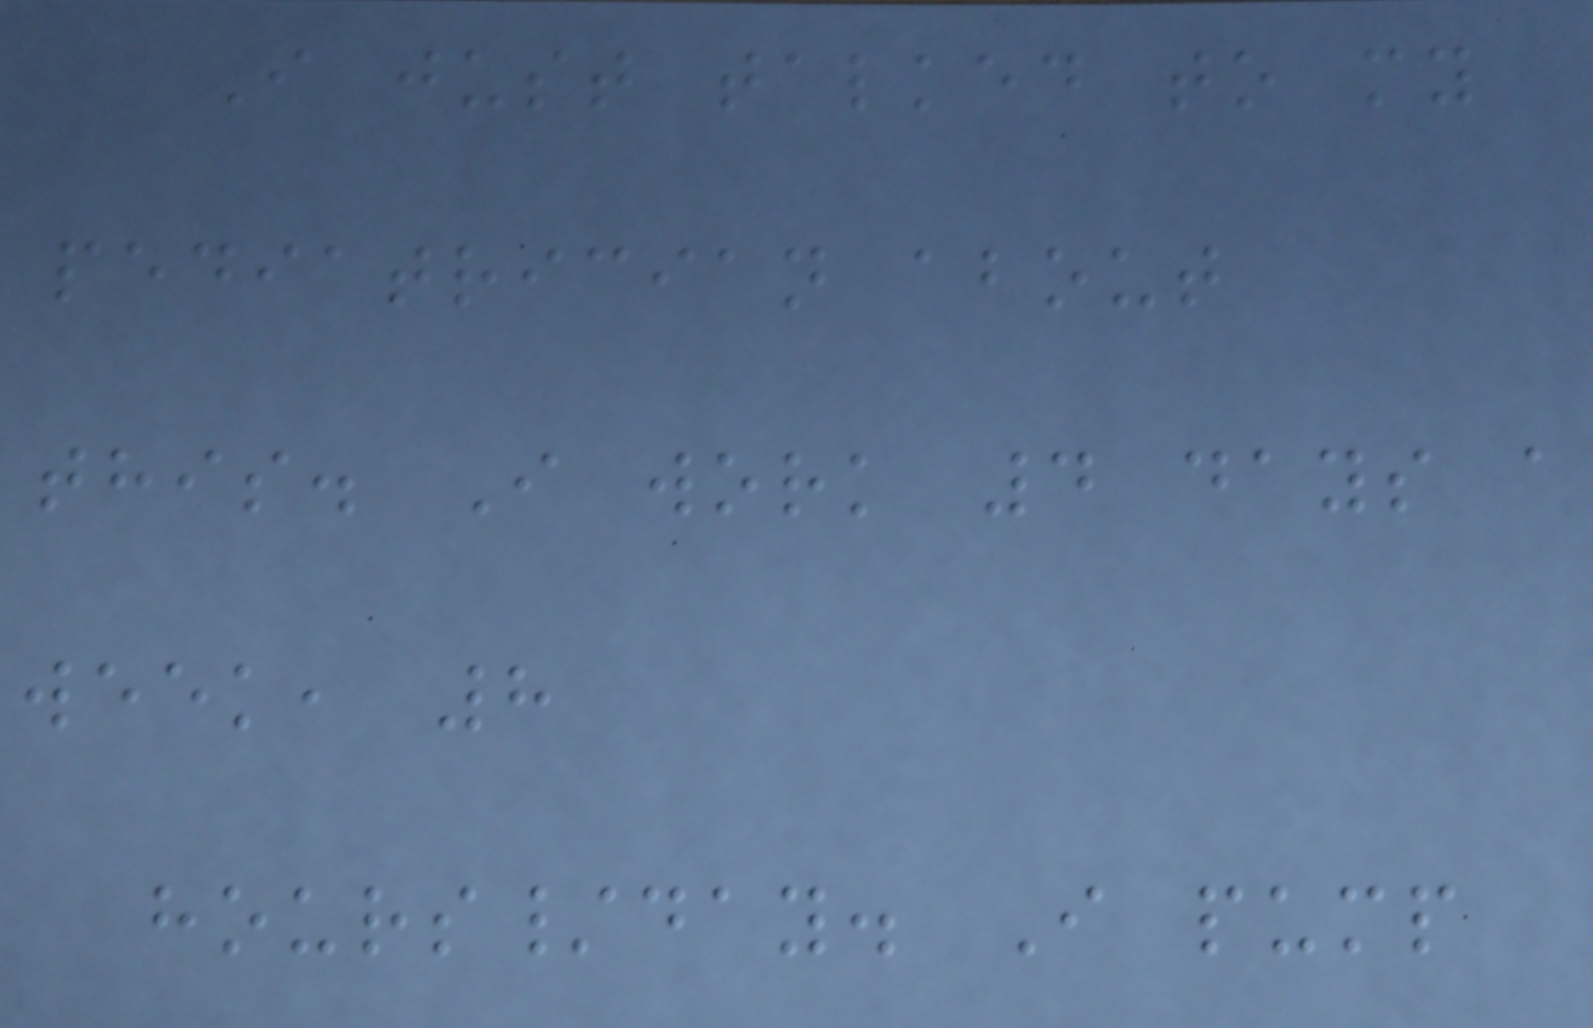I just talked to my
pediatrician about
this. I work 4 days a
week, 8
hours/day. I pump
